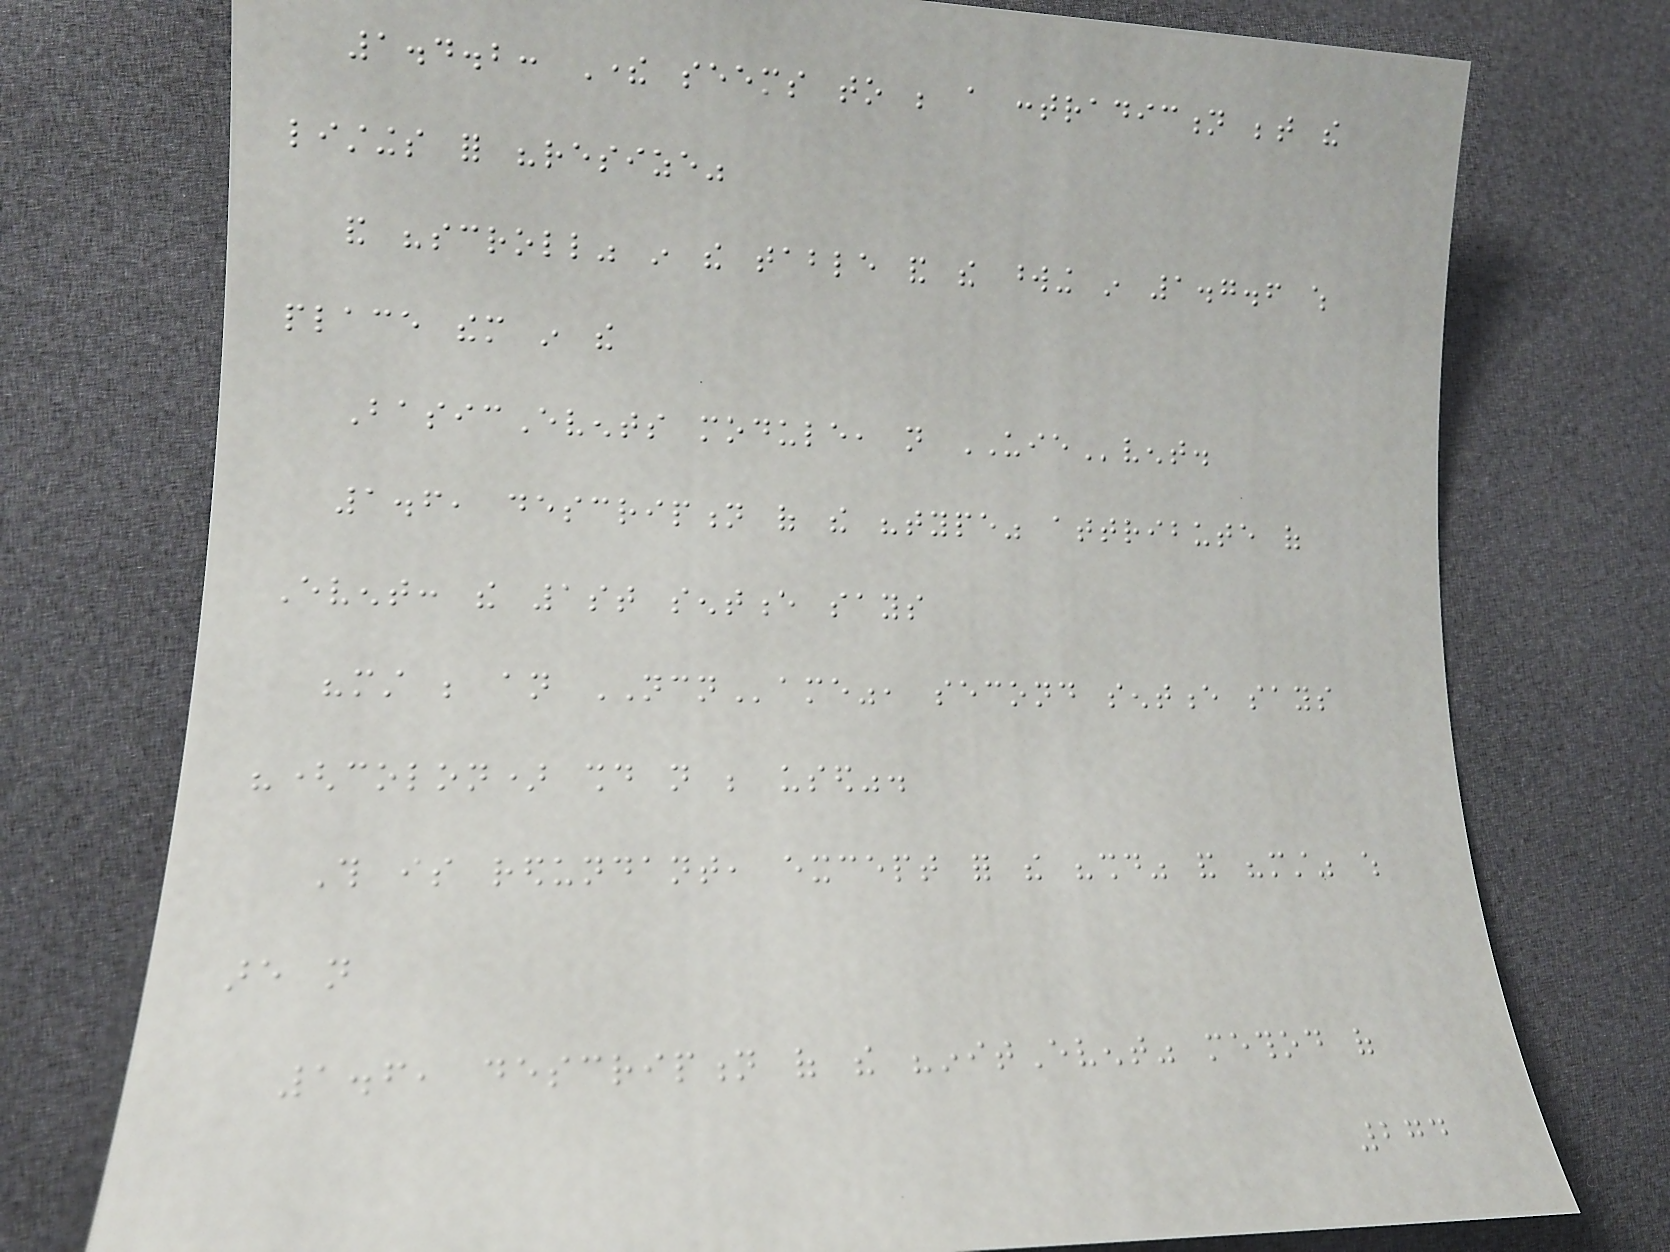1.4.2: There seems to be a contradiction between the
listings for "resize"
and "scroll" in the table and the wording in 1.7.6 which
place them in the
BasicEvents module, not UIEvent.
1.6, description of the "type" attribute of
Event: the 1st sentence says
"must be an NCName", second sentence says
"(colon) should not be used".
This is redundant, except for the "should" and "must" which
are not
1.6, description of the "initEvent" method of
274
